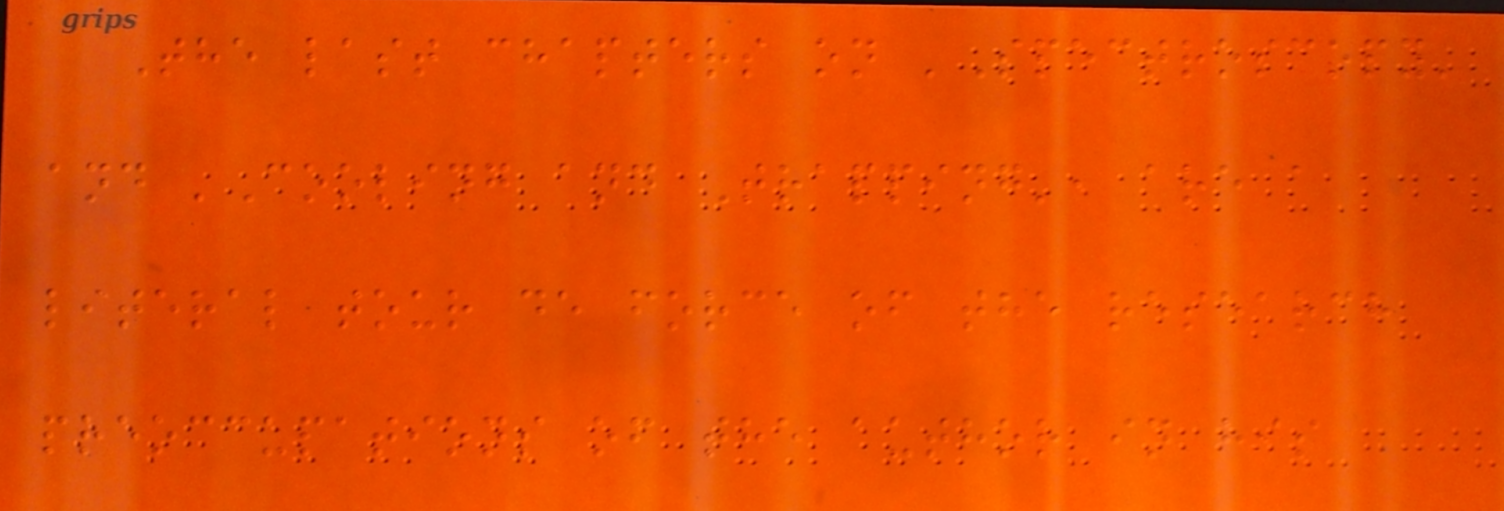The last chapters on 'Spectroscopy'
and 'Cooling and Trapping', are a
literal tour de force of the research
preoccupations of the author in his
